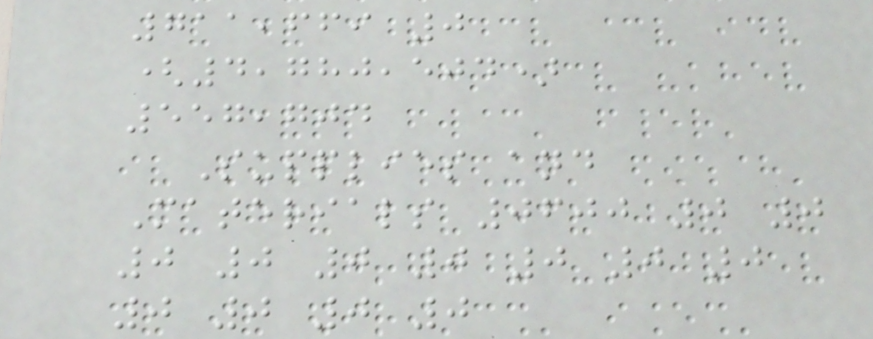711,669 0
(4,780,504)
557,704
Supplies and
Materials 0600 0 0
0 0 0 0 0 0 0
0 0 0 0
